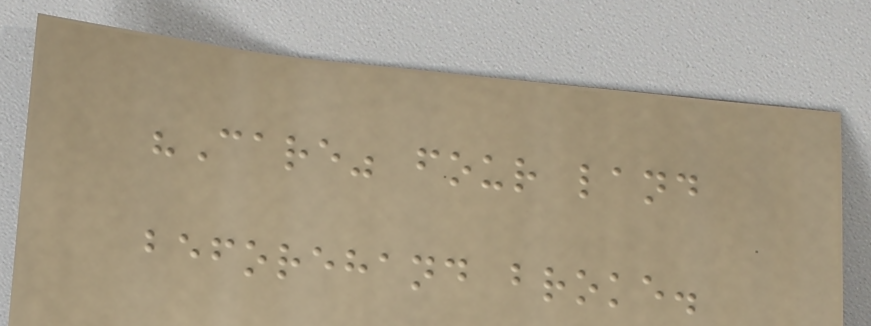"Care" four land
beforehand broke.
